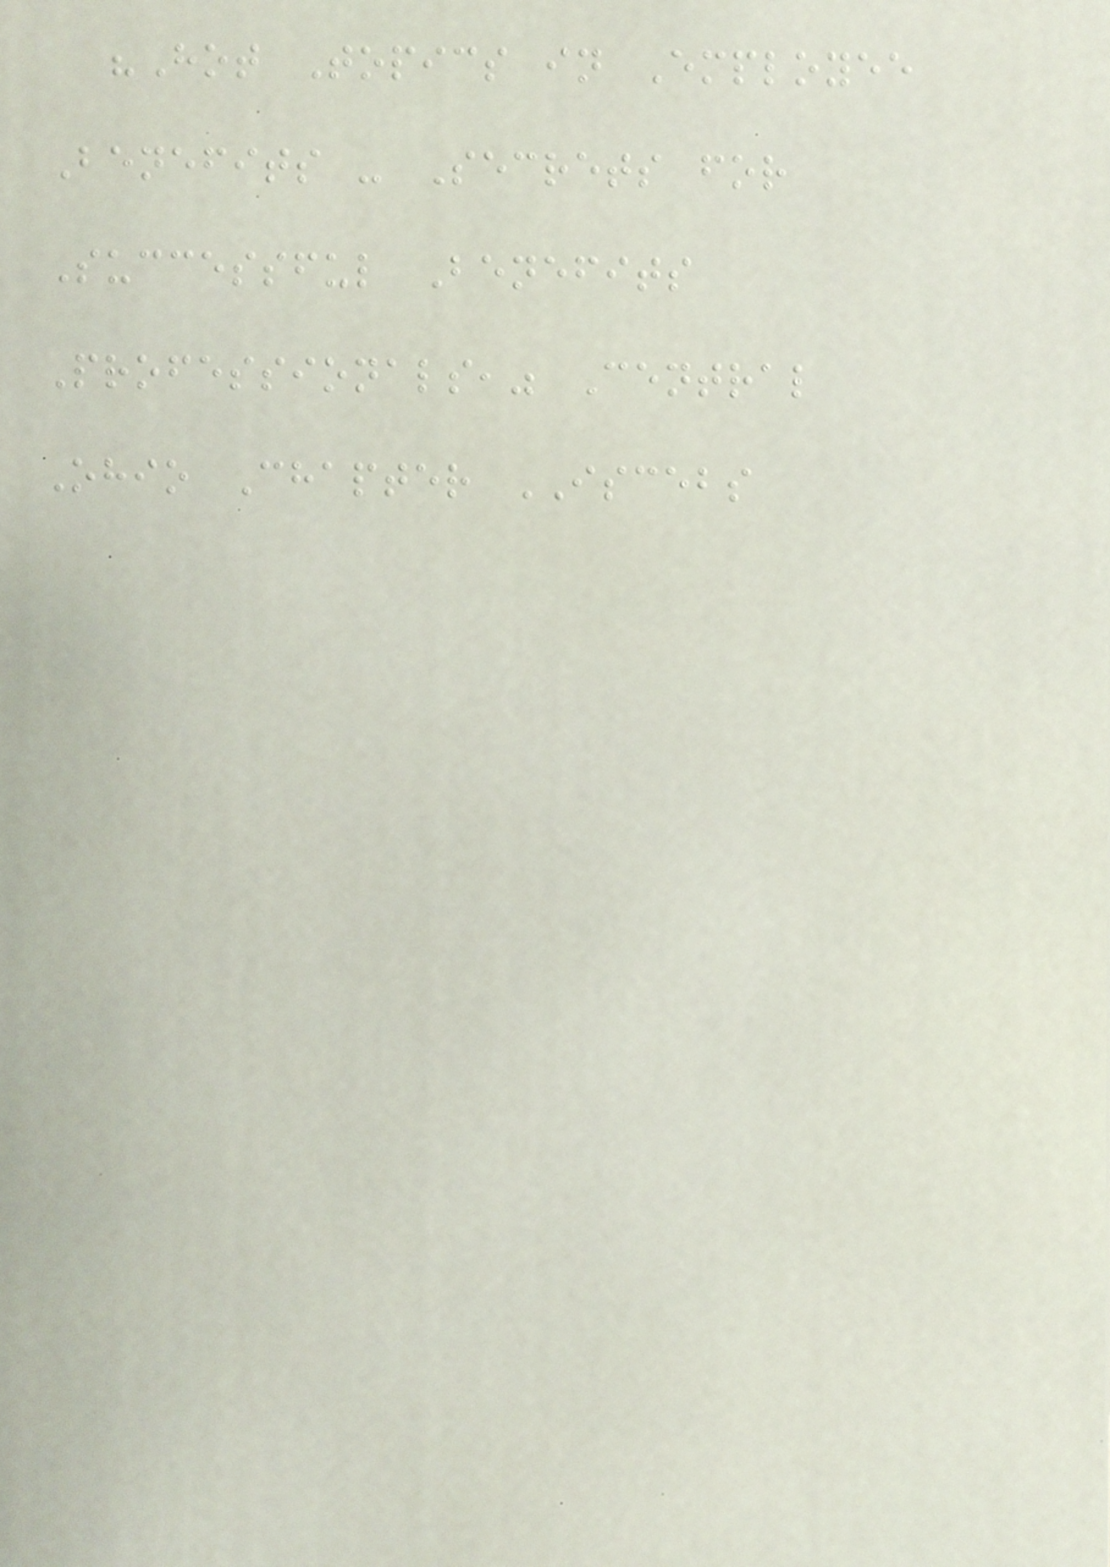"Hot Topics in Employee
Benefits - Secrets for
Successful Benefits
Professionals," Central
Ohio Chapter ISCEBS
